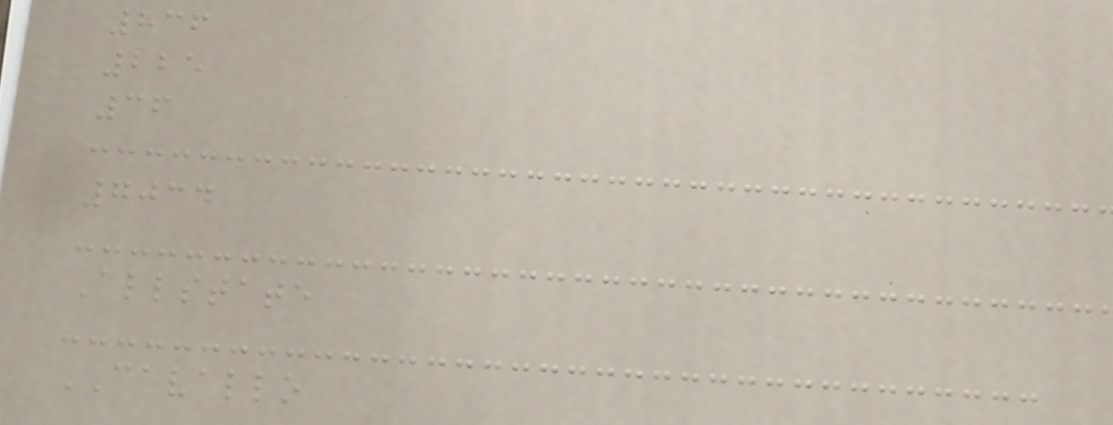836
225
36
7034
Allstate
CAVALLO
